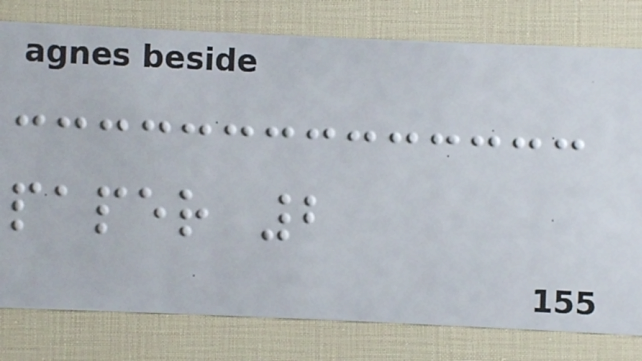paper 2
